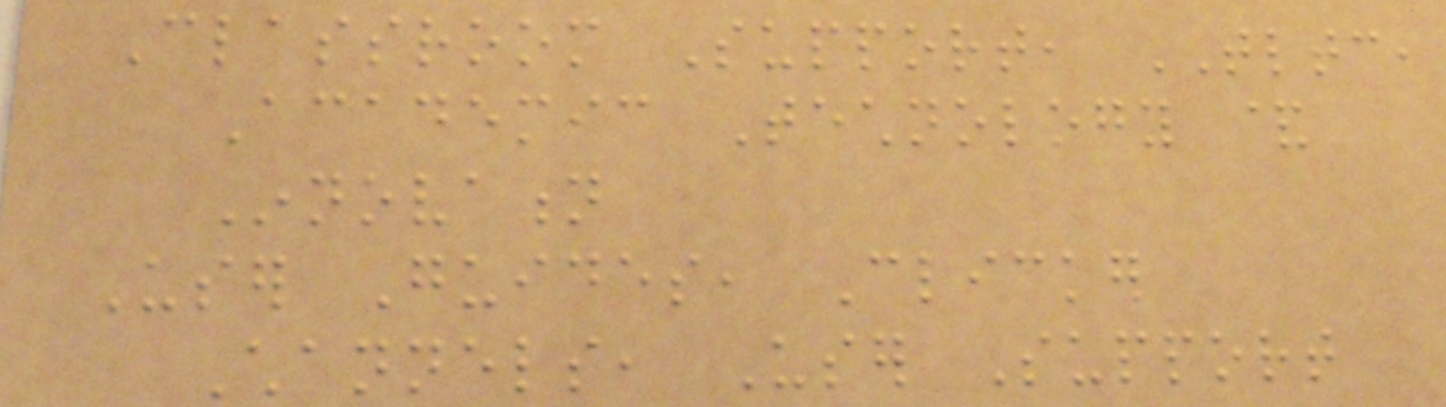Classroom Support, TLTC,
Academic Technology &
Innovation
User Guides, Clicker
Channels, User Support
